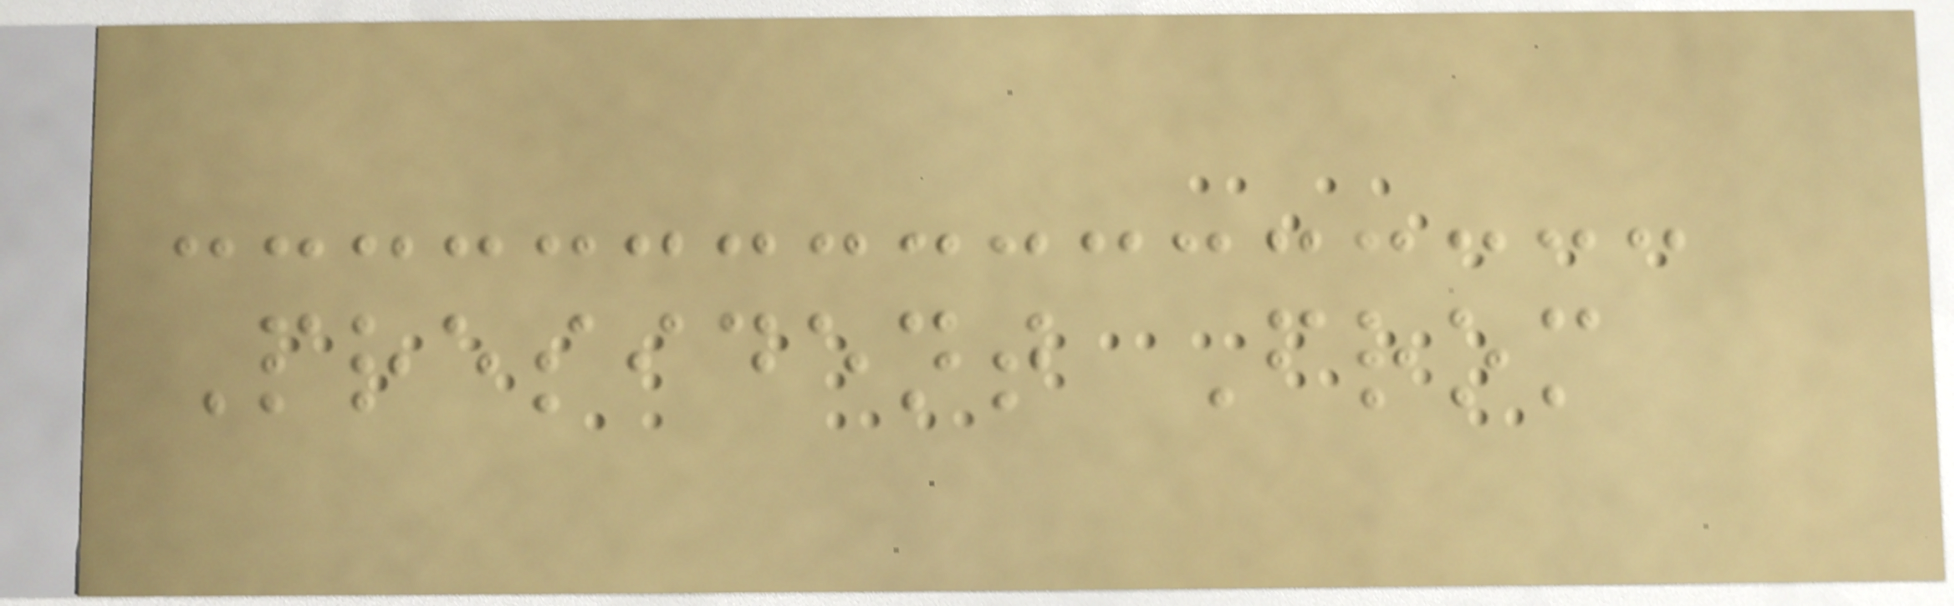President From
